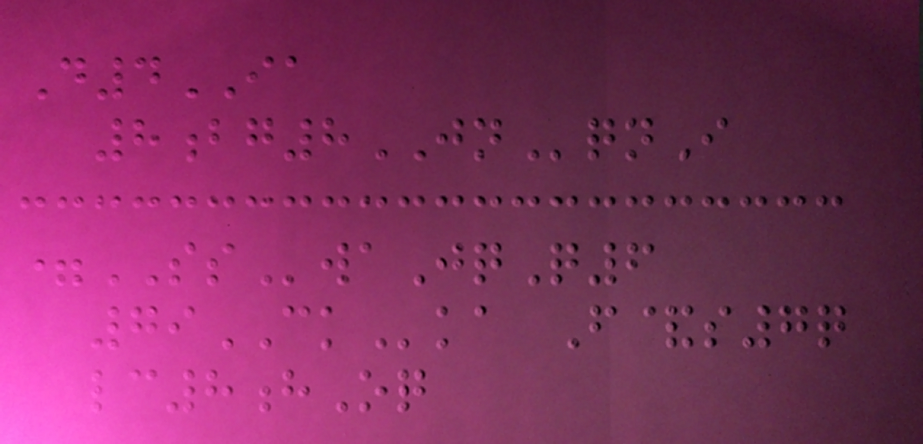D4IA
8bg8JNqnI
=SSwaJqQ6
79CKka F&s7q
lc8hOq
